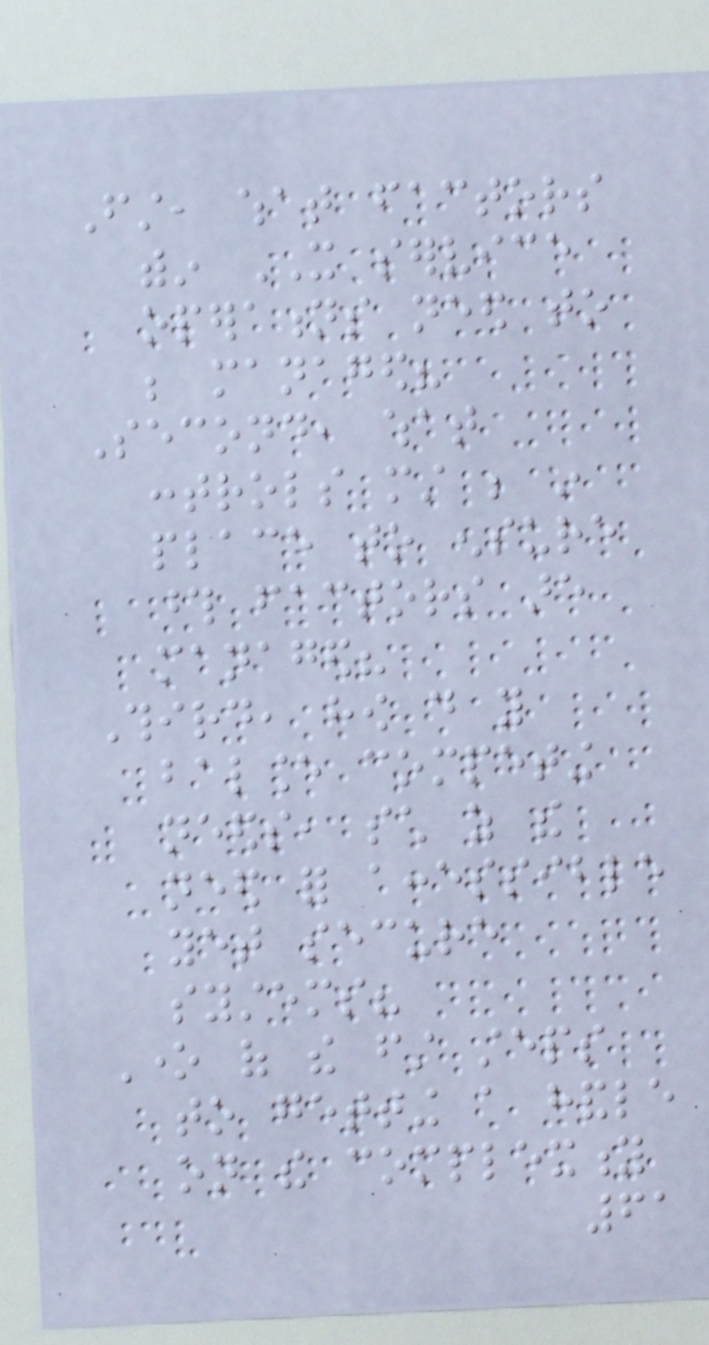First, what factors
within IT service
operations need to
be managed?
Second, what
controls must be in
place to ensure
those factors are
managed?
Third, how do you
balance competing
needs, such as the
need for accessible
yet secure
systems?
One of the first steps
to getting a handle
on the complexity
61
